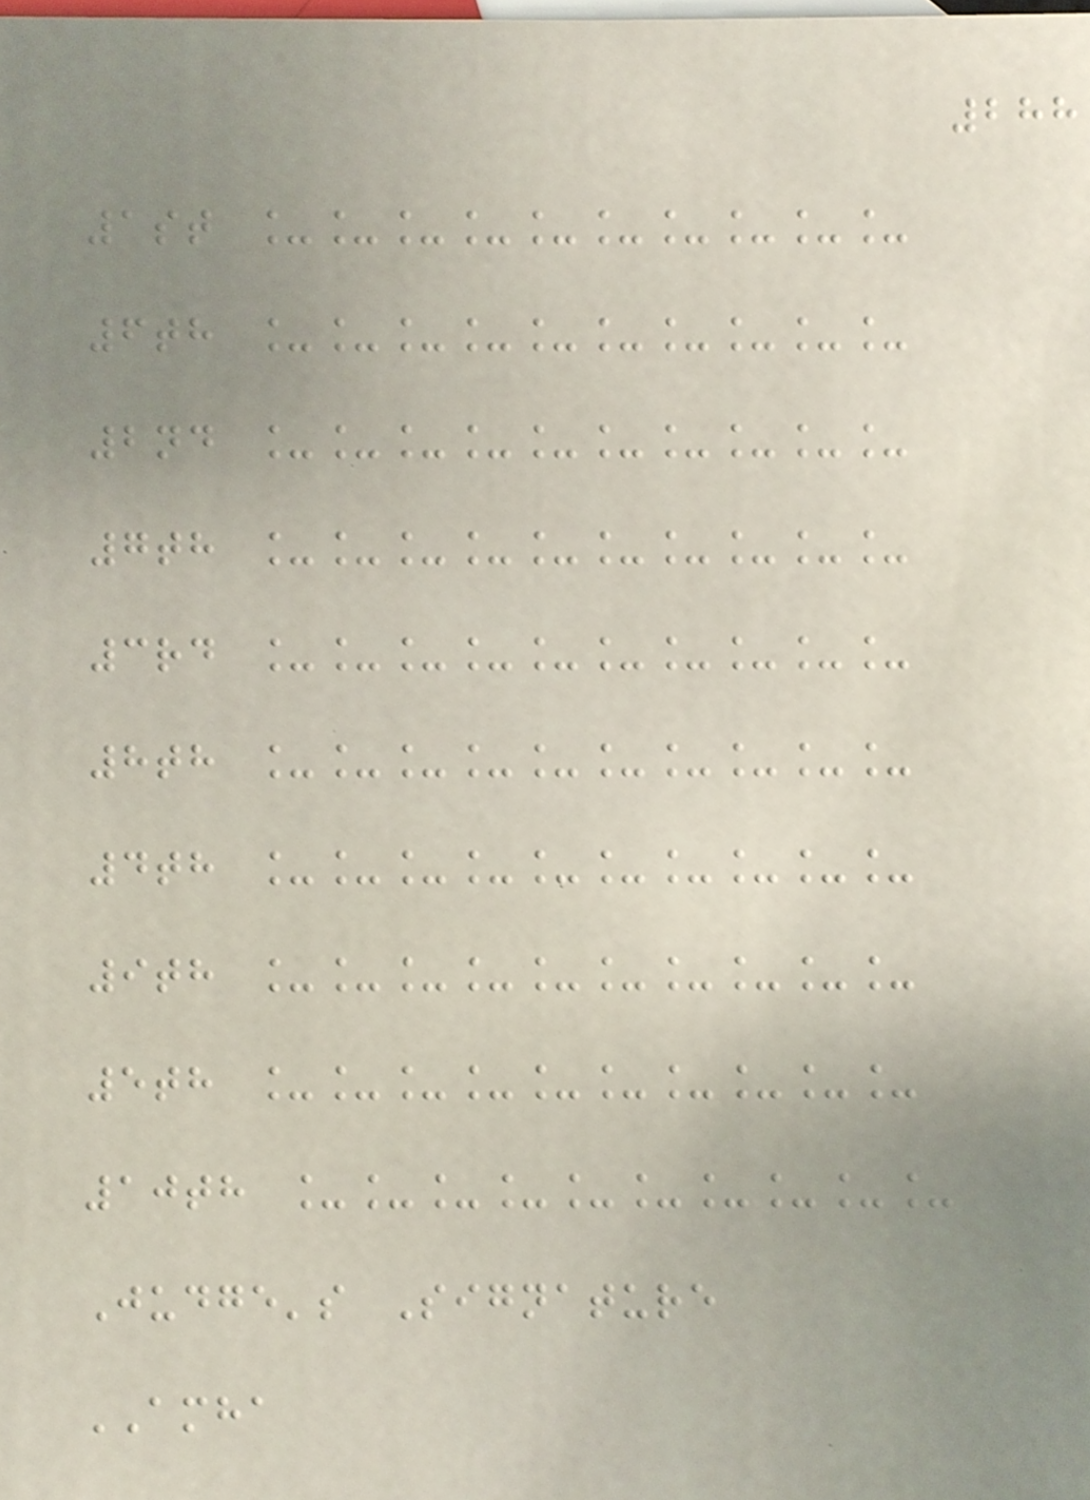288
1st __________
6th __________
2nd __________
7th __________
3rd __________
8th __________
4th __________
9th __________
5th __________
10th __________
Judge's Signature
AMHA
